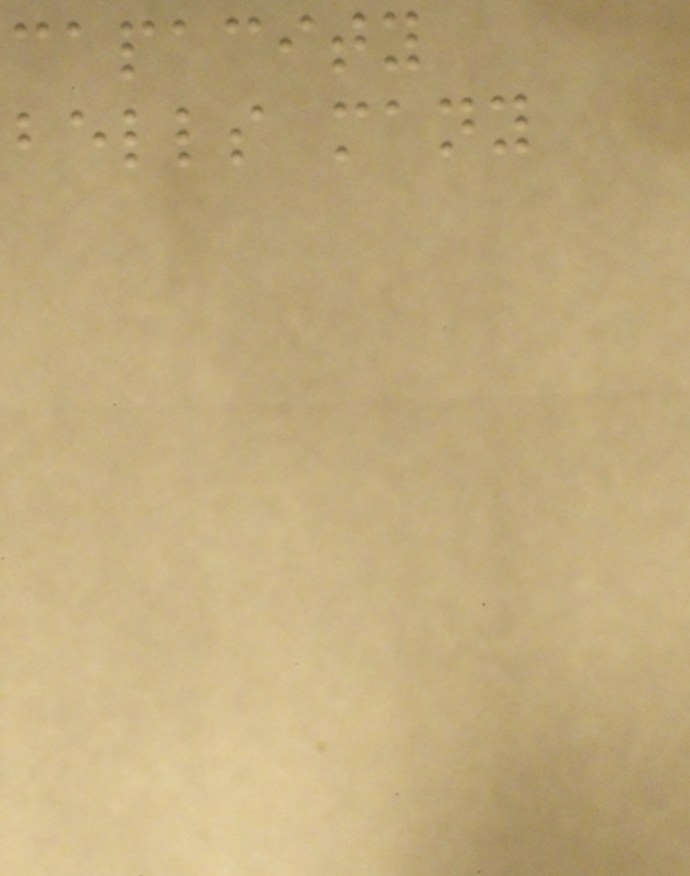capacity
bells many
